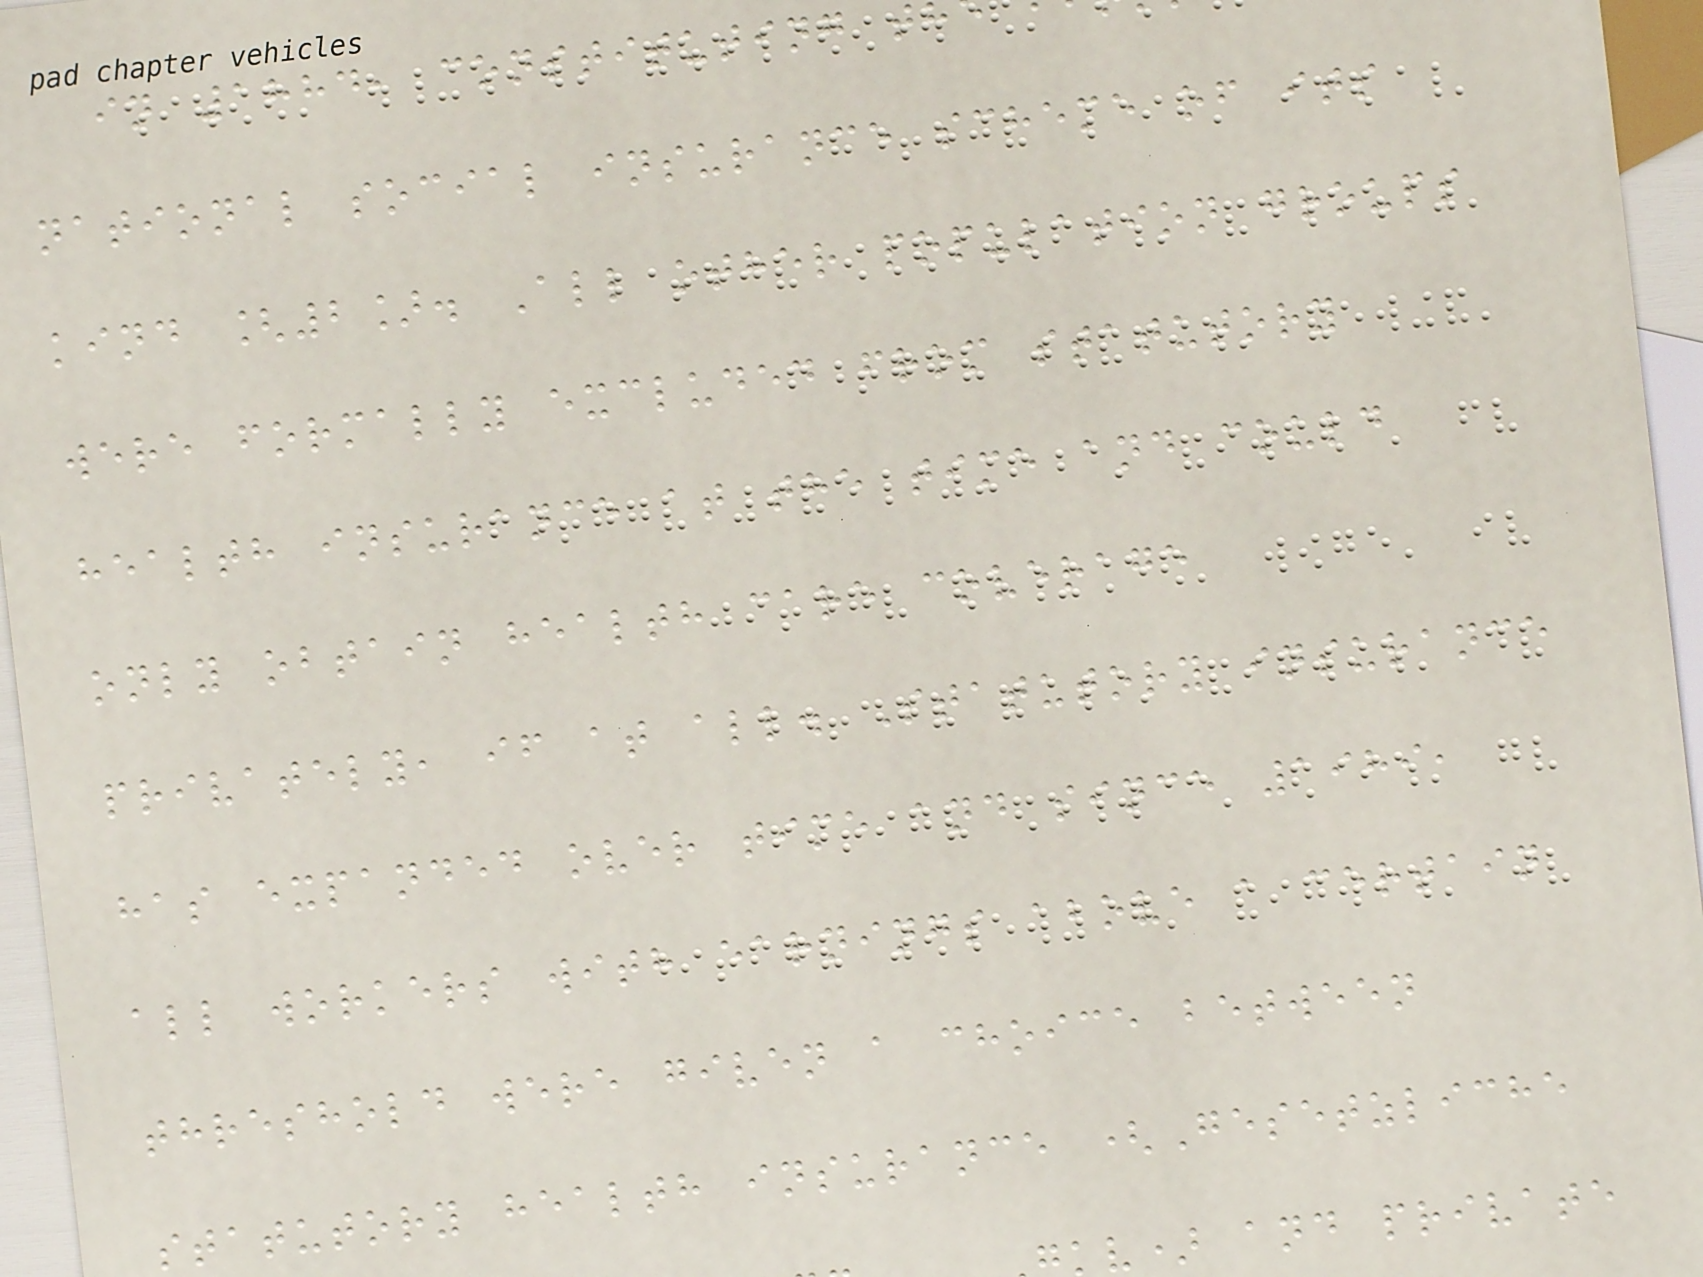in 1884, constituting t
national social insurance scheme of its
kind [2]. All other population groups
were formally excluded from statutory
health insurance at the time and could
only obtain health care coverage
privately, if at all. Statutory insurance
has expanded over time and since 1989,
all workers with earnings above a certain
threshold were given a choice between
statutory health insurance (Gesetzliche
v) and private
